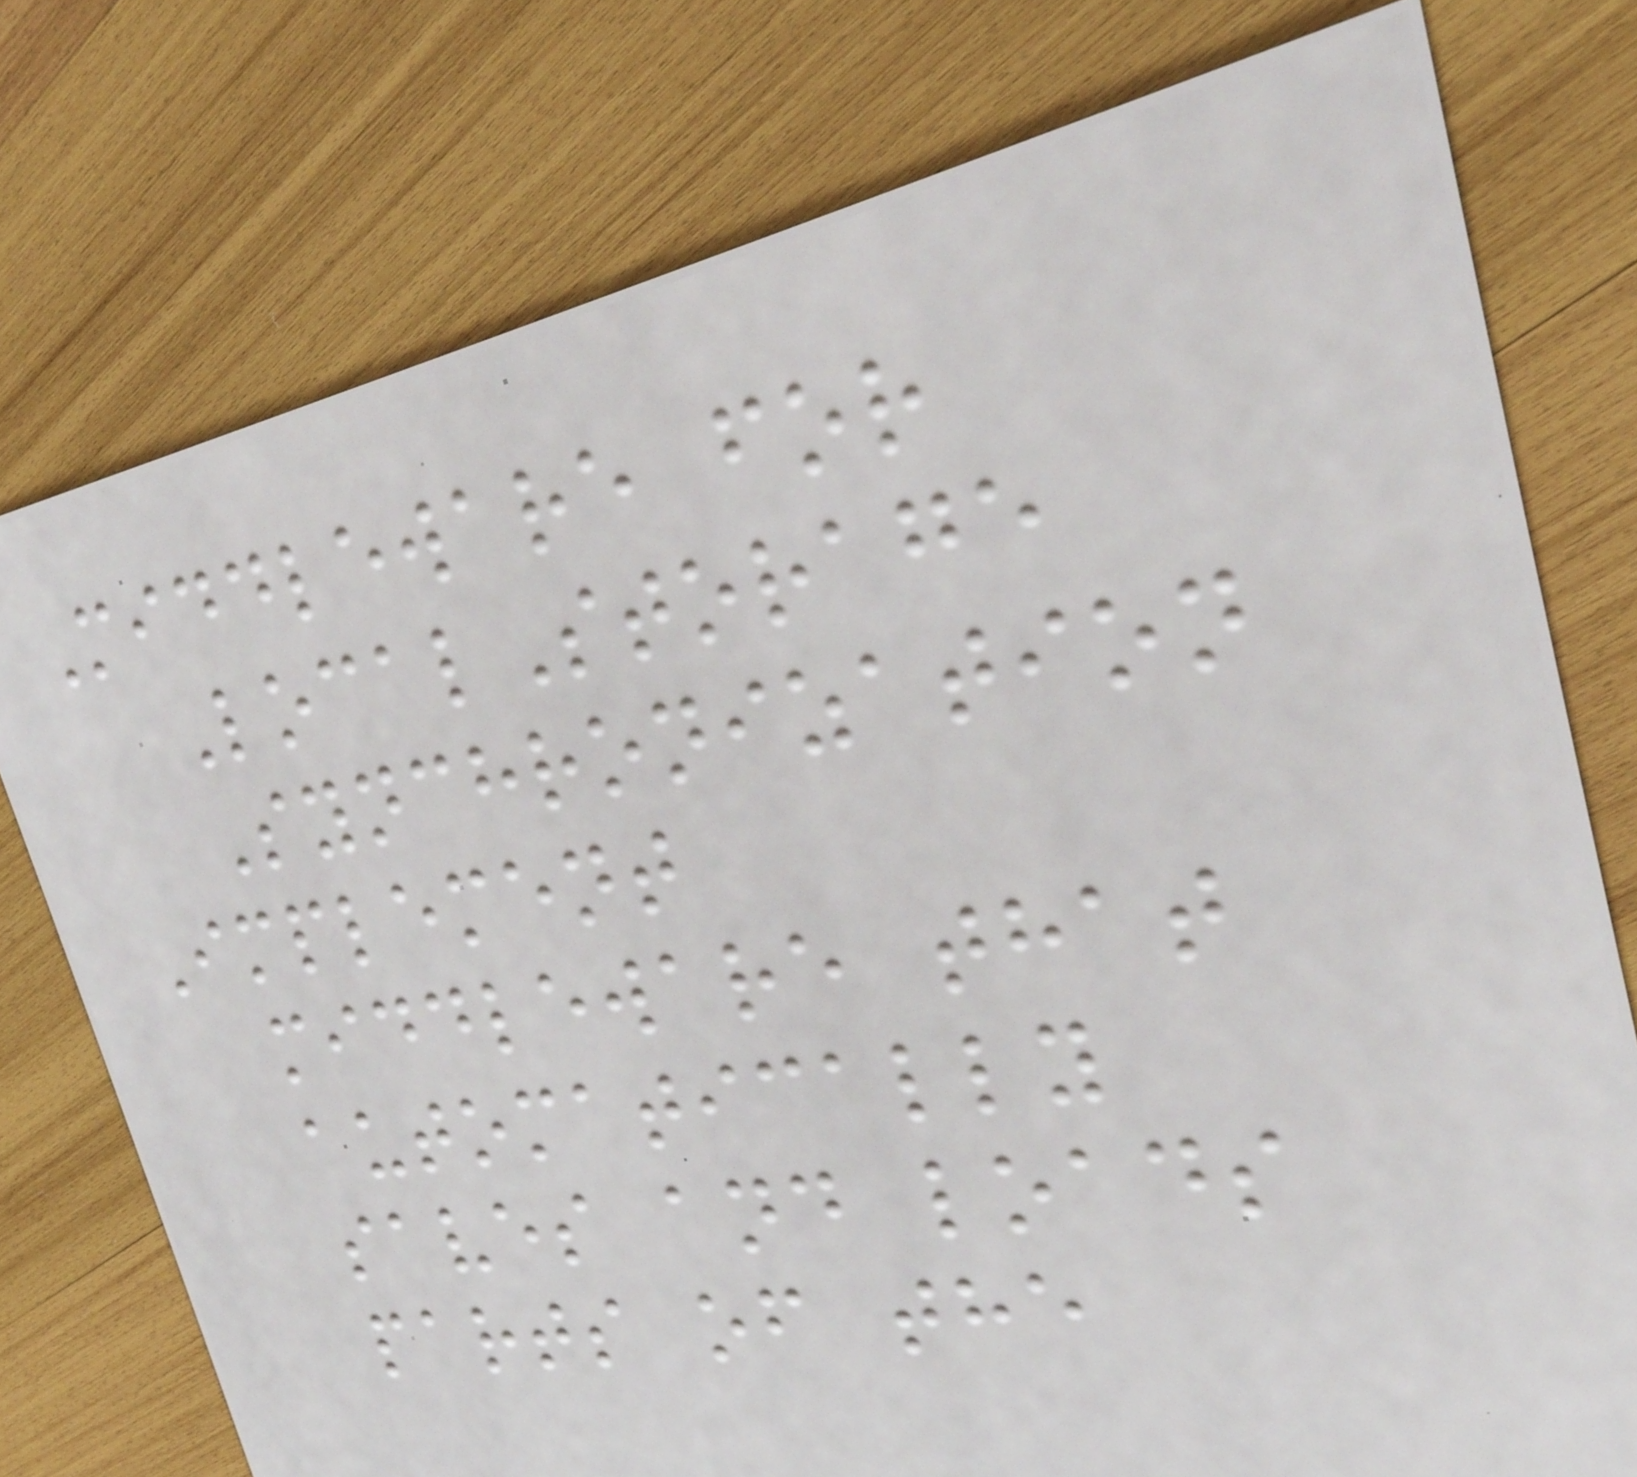Middleware for
LocalStorage
Synchronization
Implement
middleware that
automatically
saves and loads
parts of the
